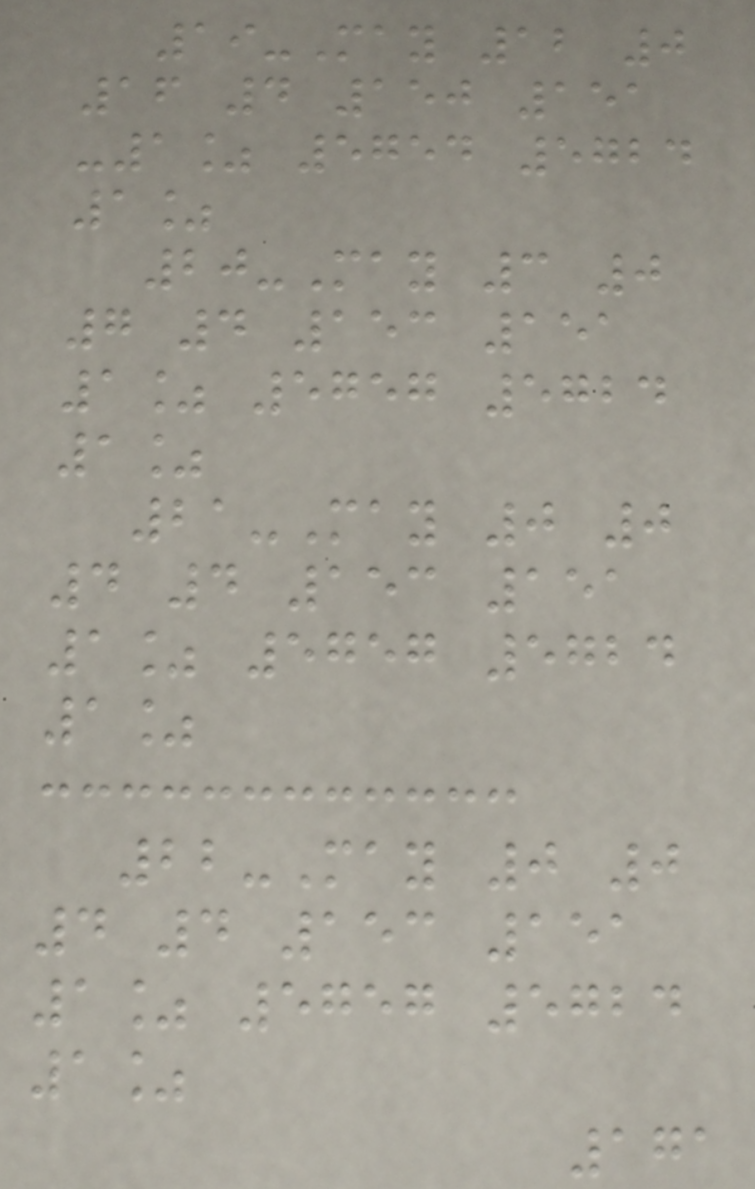19-May 12 0
16 4 150 151
-1% 5754 5724
1%
20-May 3 0
7 4 153 151
1% 5757 5724
1%
21-May 0 0
4 4 153 151
1% 5757 5724
1%
22-May 0 0
4 4 153 151
1% 5757 5724
1%
171
